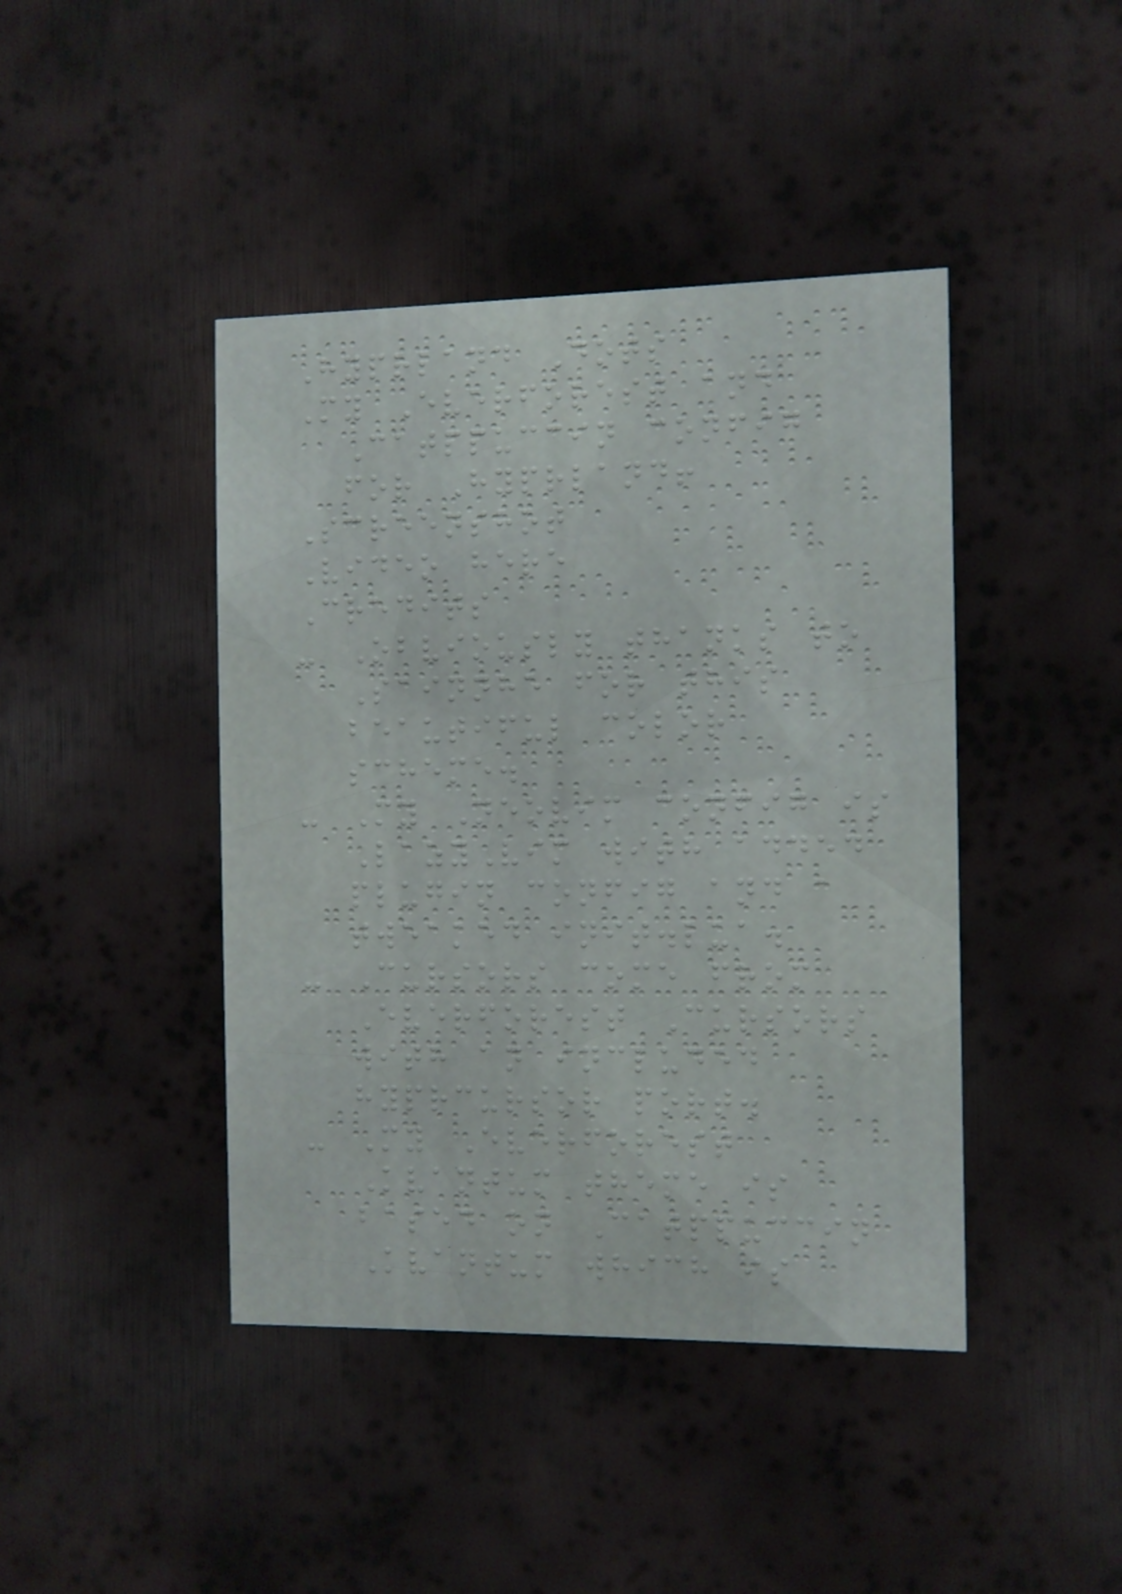Hyprland Dots
My Everforest and
Catppuccin config
for Hyprland!
Screenshot
Video here
Credits
- Obviously thanks to
Sainnhe for this
beautiful color
scheme.
- My Neovim config is
LazyVim with added
plugin config and a
tweaked init.lua.
- Cursors come from
Everforest Cursors
with an included
hyprcursor port.
- My Everforest
Kvantum theme is
based on Catppuccin
Kvantum which is
